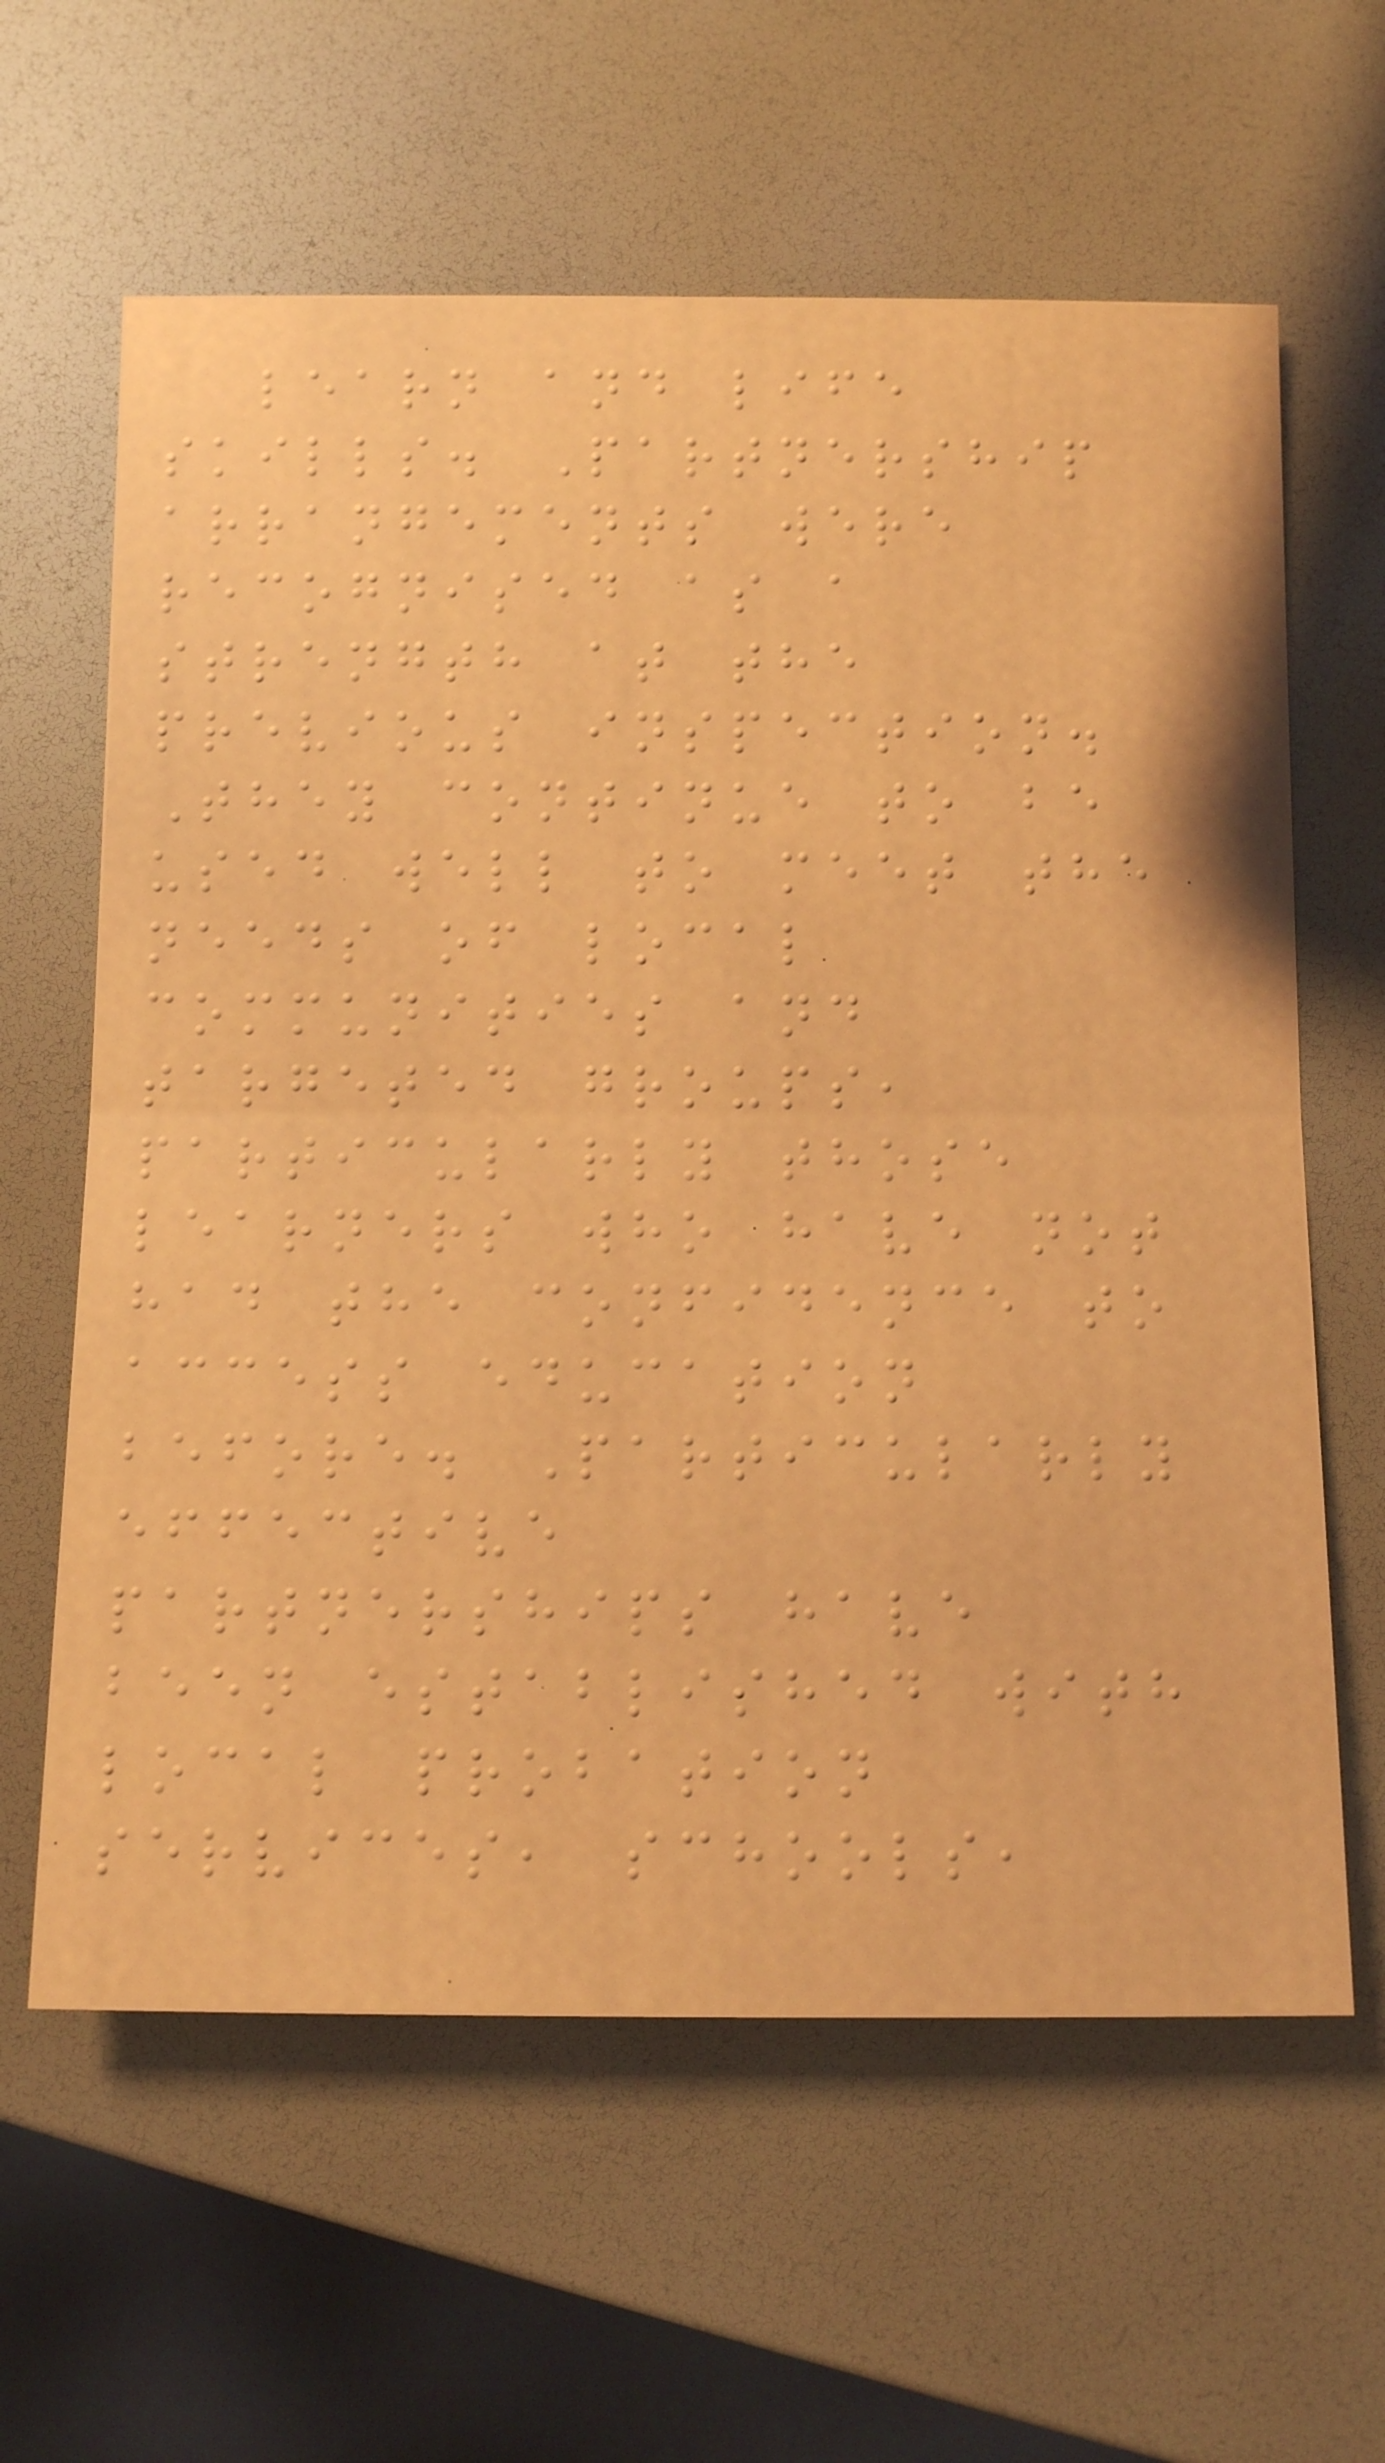learn and life
skills. Partnership
arrangements were
recognised as a
strength at the
previous inspection.
They continue to be
used well to meet the
needs of local
communities and
targeted groups,
particularly those
learners who have not
had the confidence to
access education
before. Particularly
effective
partnerships have
been established with
local probation
services, schools,
